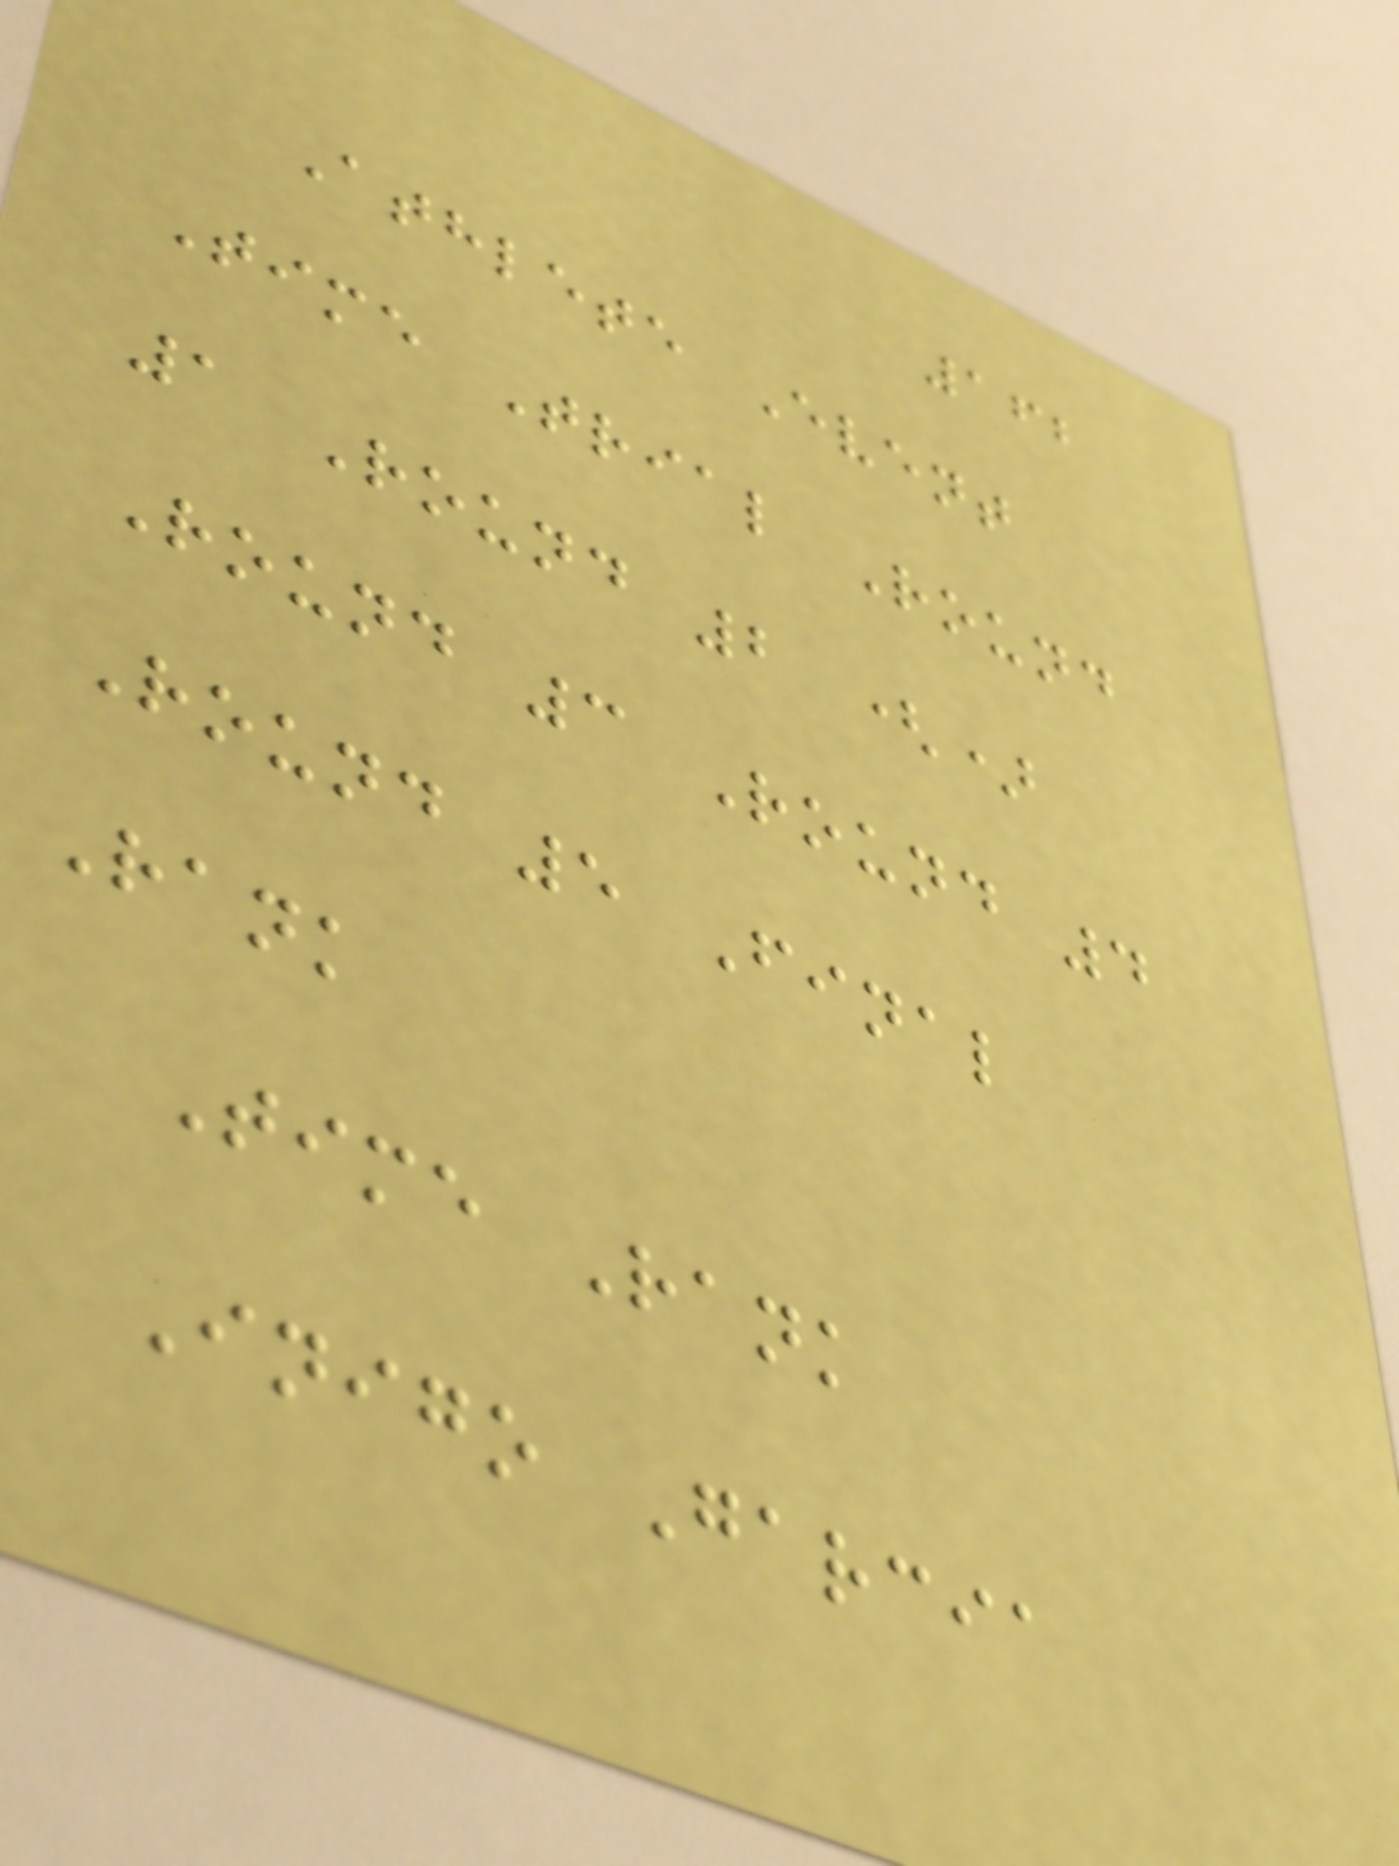162
Athlete Event
Time Trial Round
1 Round 2 ()
Round 3 Round 4
Round 5 Final
Rank
Time Rank
Inigo Garcia
